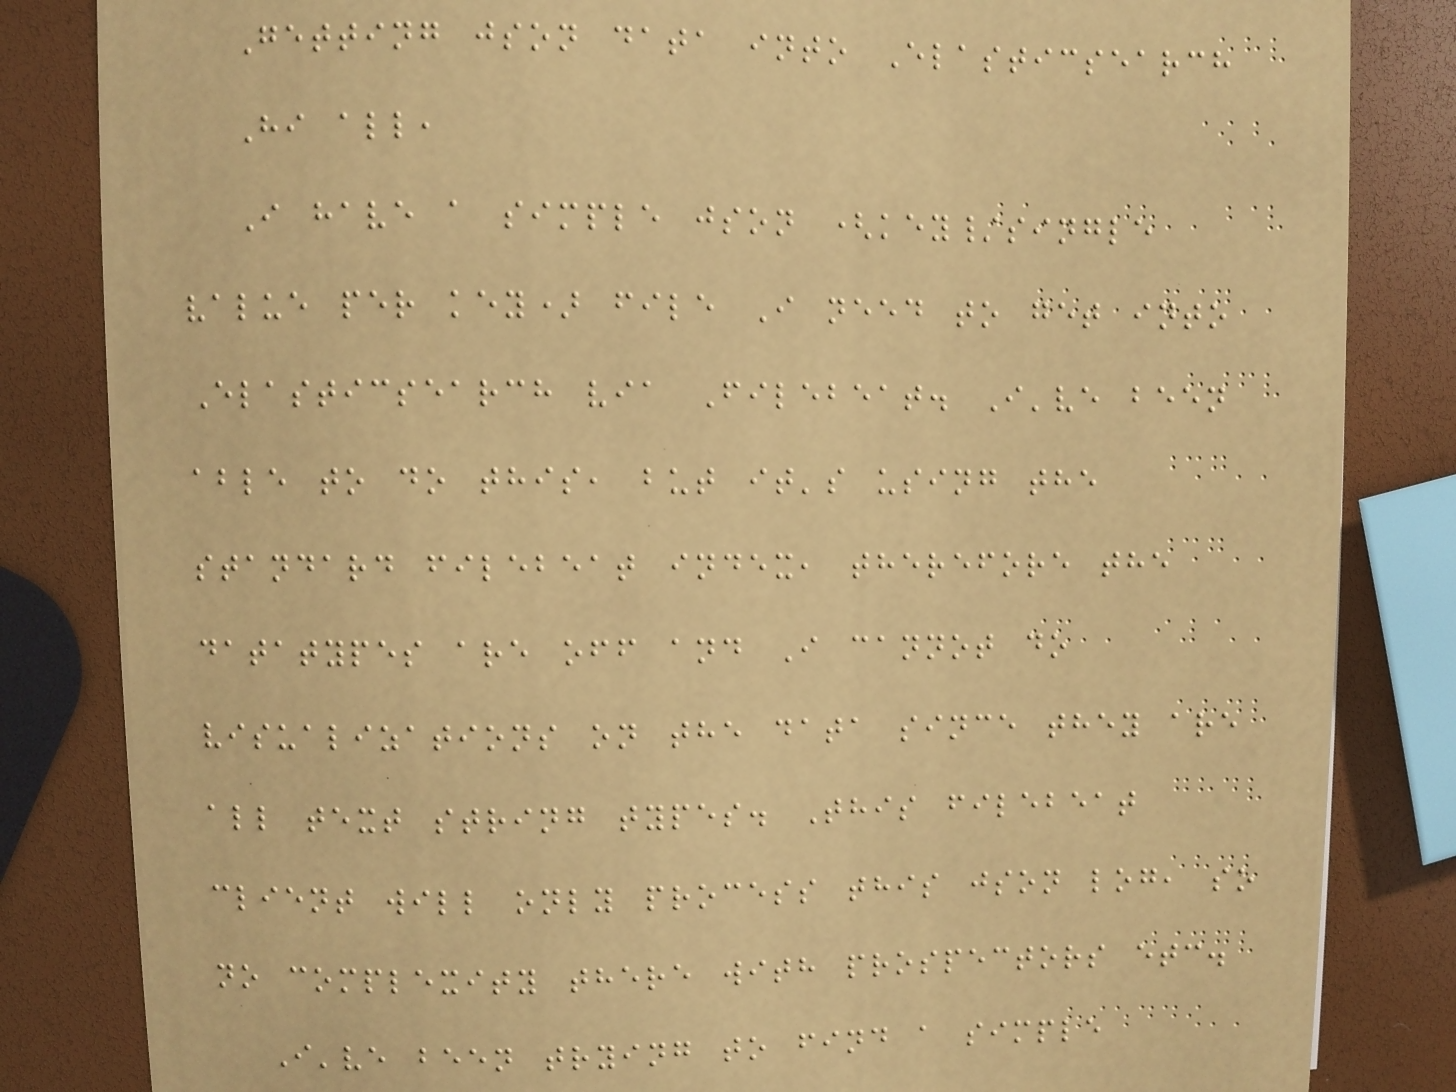Getting json data into Elasticsearch
Hi all,
I have a simple json (key/single
value per key) file I need to get into
Elasticsearch via Filebeat. I've been
able to do this, but it's using the
standard filebeat index, therefore the
datatypes are off and I cannot do
visualizations on the data since they are
all text string types. This filebeat
client will only process this json log, so
no complexity there with prospectors etc.
I've been trying to find a simple
